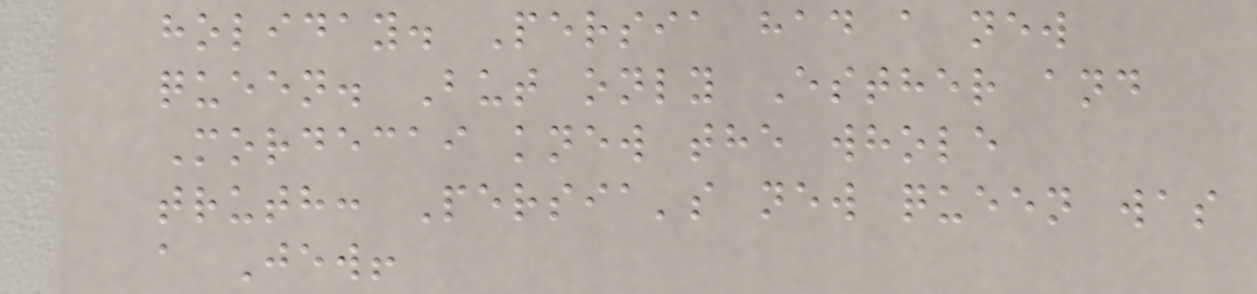holiday. Persia had a new
queen. But only Esther and
Mordecai knew the whole
truth: Persia's new queen was
a Jew!
